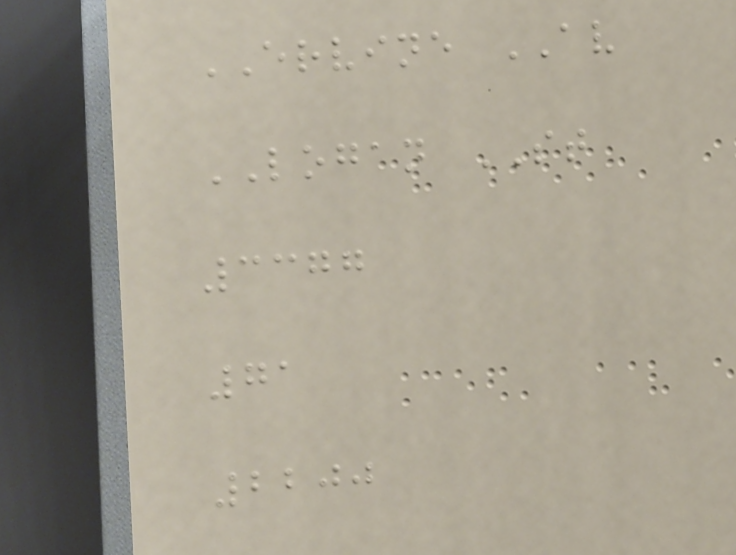ERVINE AV
LOGAN ST
3377
71
2200
